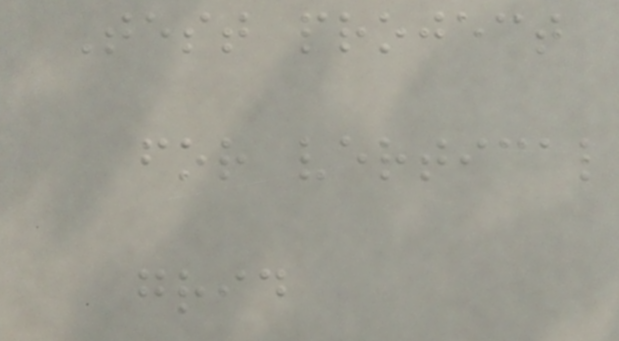Test project
for vertical
grid
